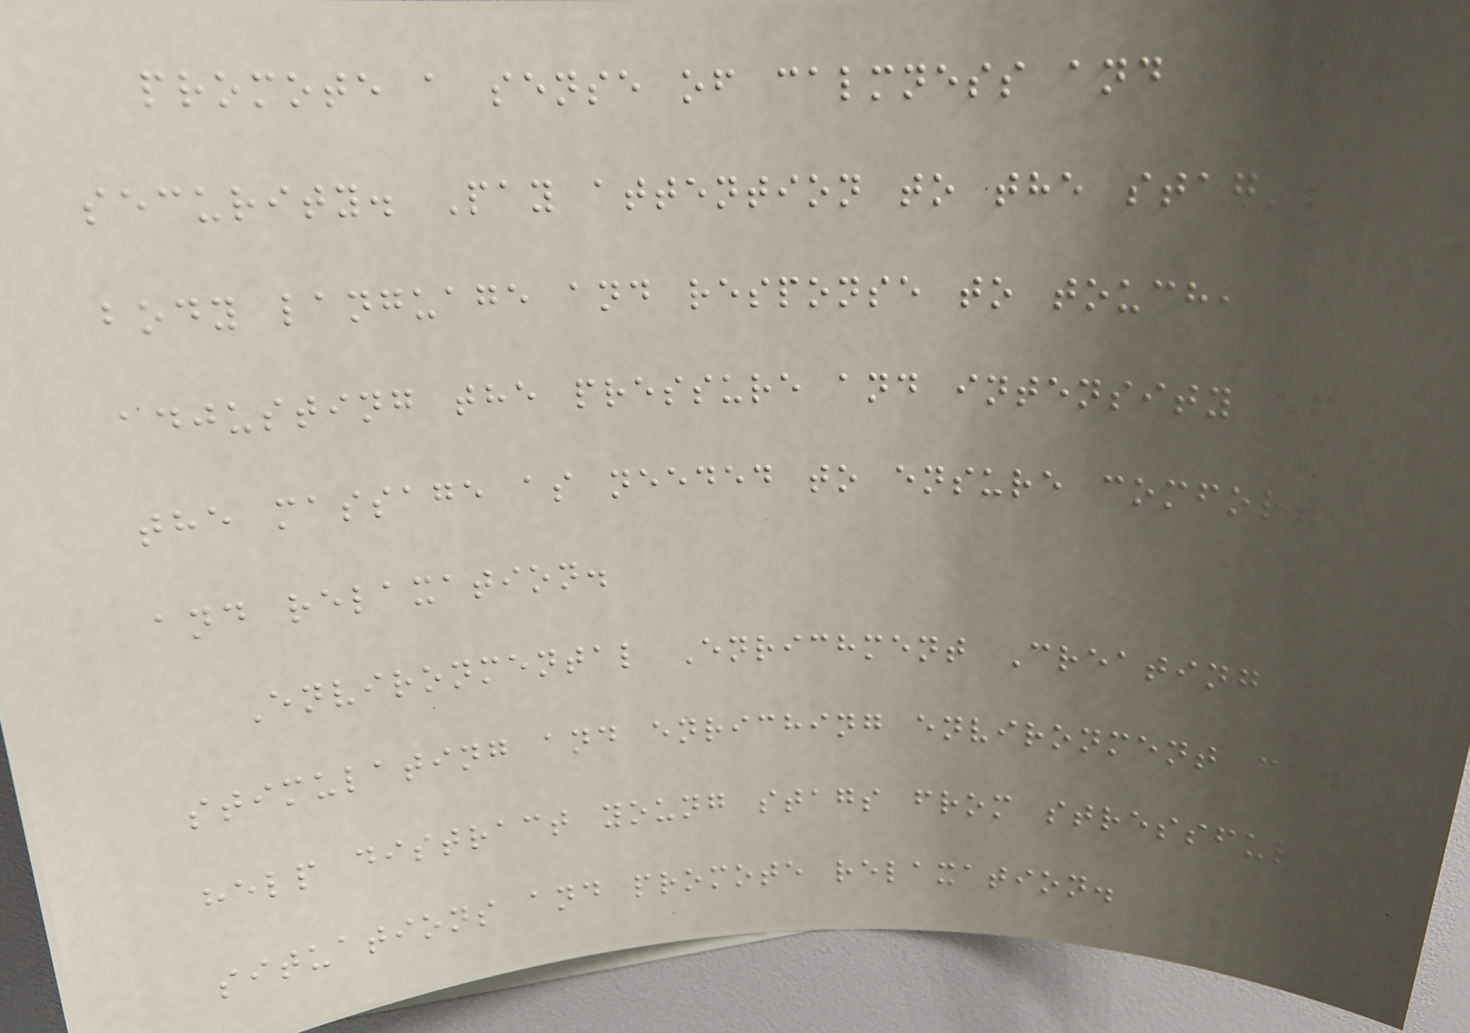promote a sense of calmness and
security. Pay attention to the stag's
body language and response to touch,
adjusting the pressure and intensity of
the massage as needed to ensure comfort
and relaxation.
Environmental Enrichment Creating a
stimulating and enriching environment can
help distract young stags from stressful
situations and promote relaxation.
